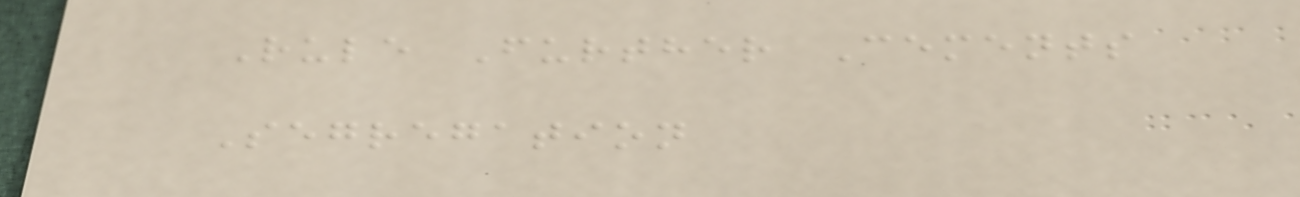Rule Further Cements
Segregation
